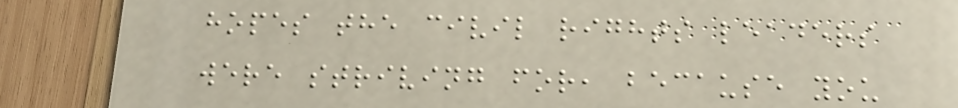hopes the civil rights leaders
were striving for, because you
